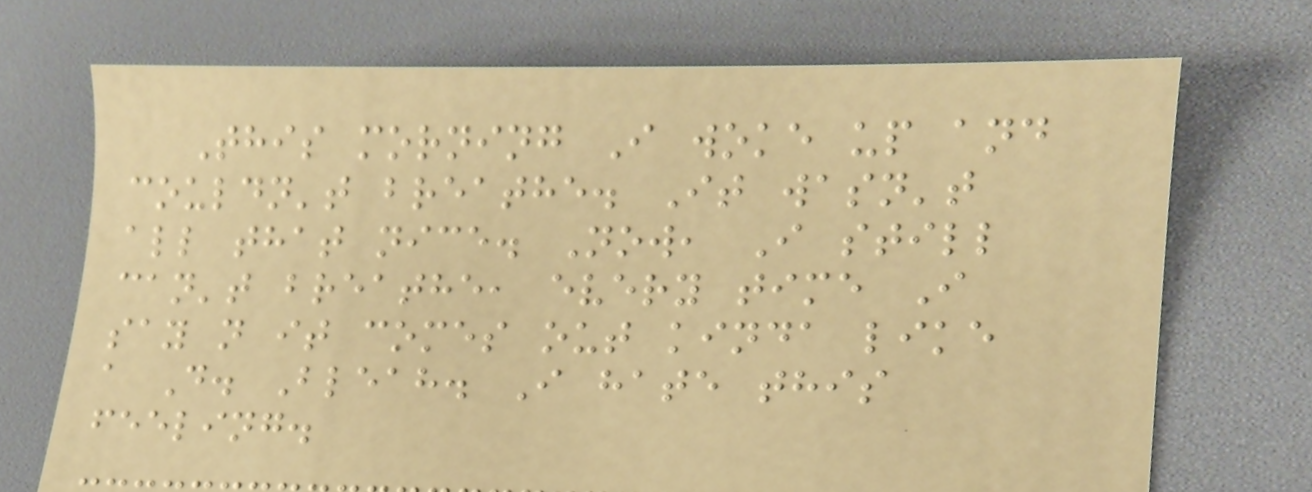This morning I woke up and
couldn't breathe. It wasn't
all that nice. Now, I still
can't breathe, every time I
say n it comes out kinda like
a D. Bleah. I hate this
feeling.
